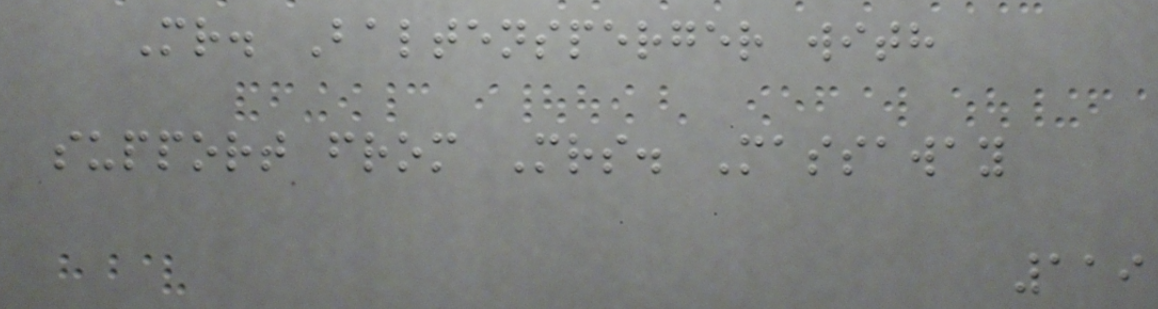Mr. Baltensperger with
support from Mrs. Massaway
119
